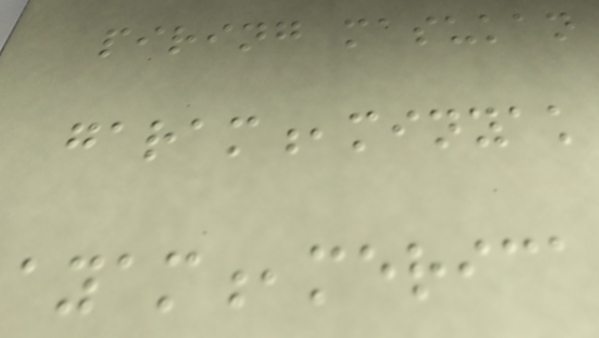piring masukan
garam,minyak
ayam,merica
